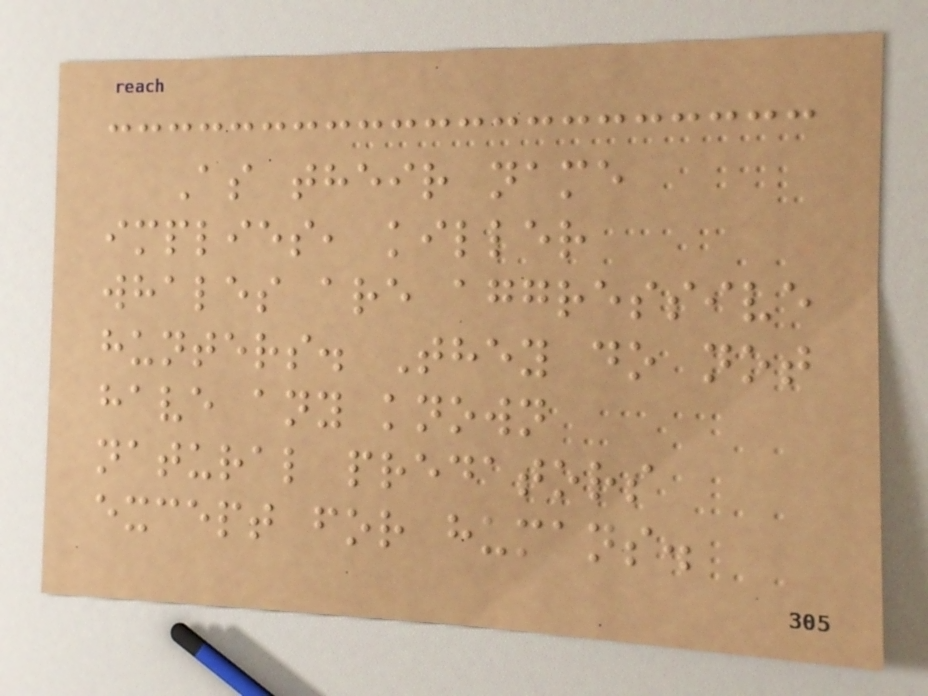As their name
implies, killer
whales are aggressive
hunters. They do not
have any known
natural predators
except for humans.
